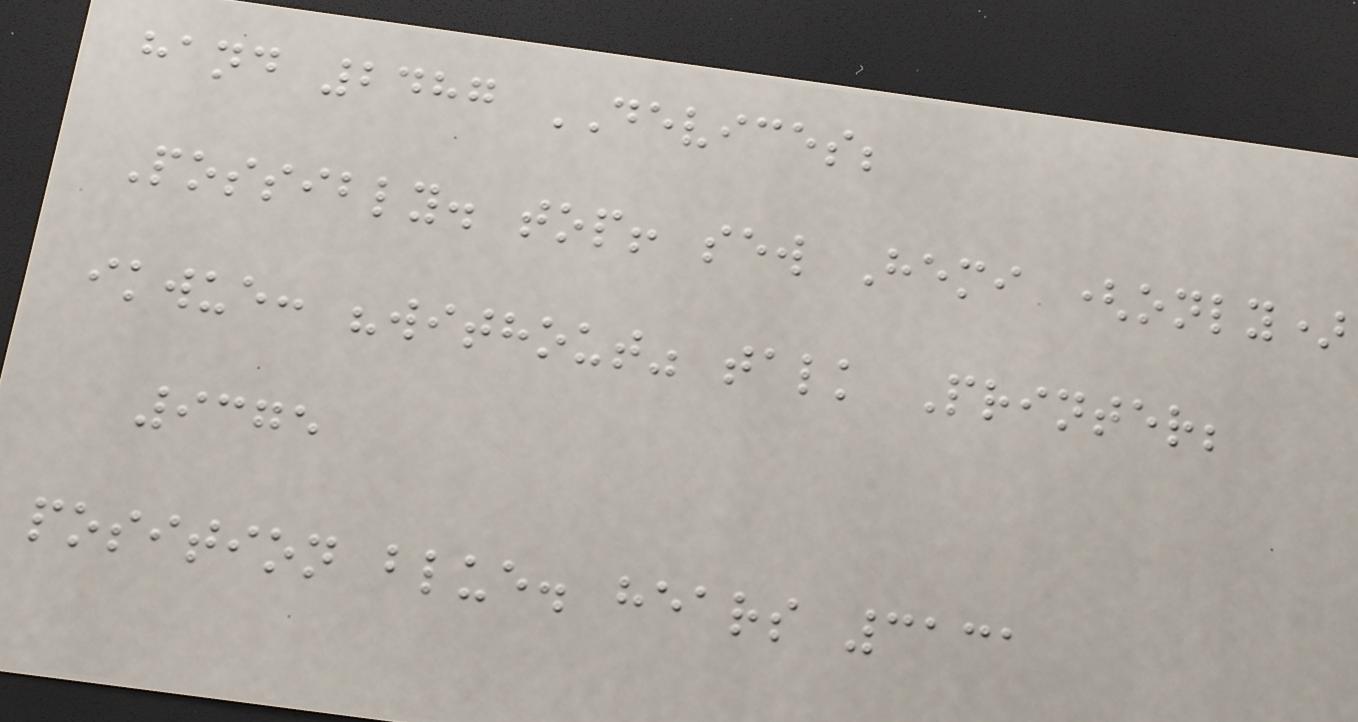hand 2487 DEVICES;
Possibly. top! sew Hemi (only)
ikwue: "without" talk Printer;
9375
position blue. hears 3131
